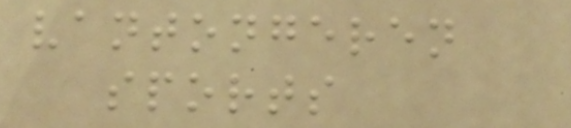vantongeren
sports
